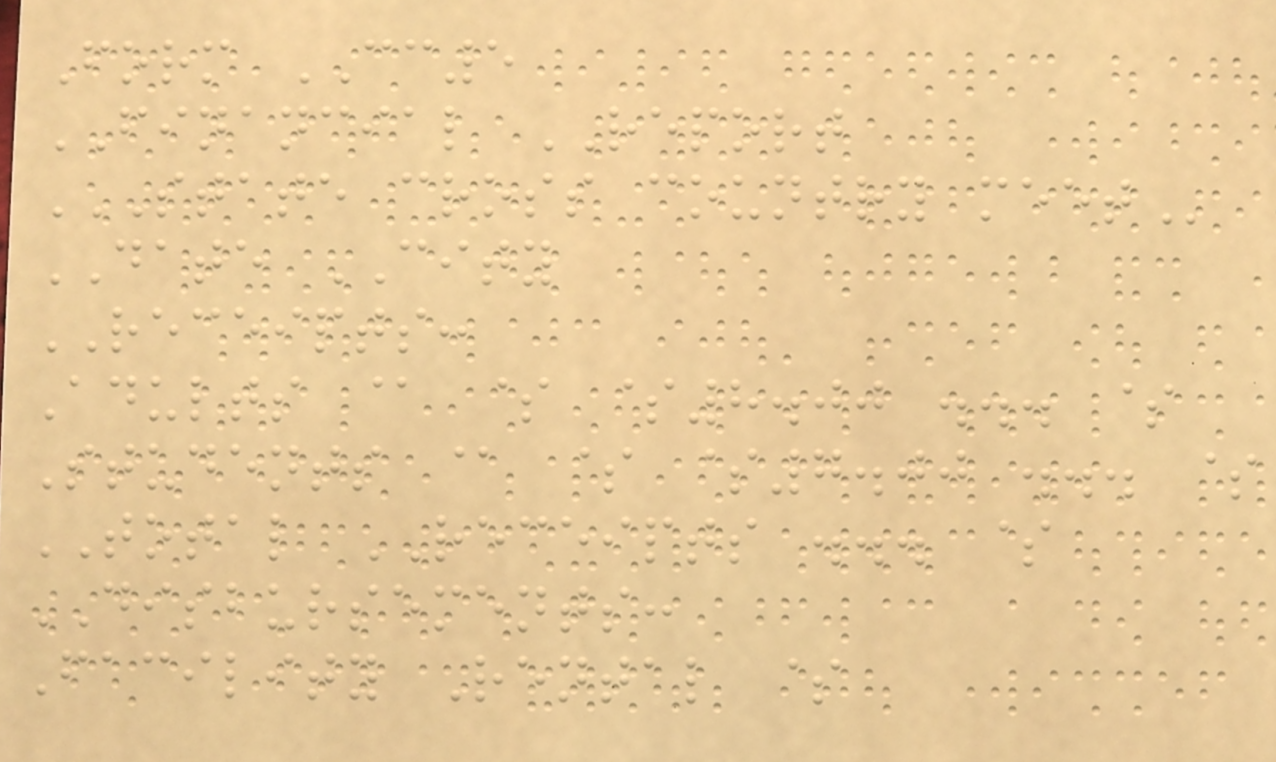Form CC5
FINANCIAL REPORT
STATE CROSS COUNTRY MEET
DATE CITY
RECEIPTS:
Adults @ $ $8.00 ... $
Students @ $ $7.00 ... $
TOTAL RECEIPTS ... $
DISBURSEMENTS:
Facility Rental $
